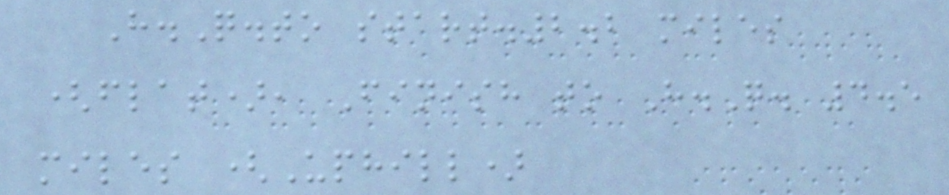H.Q.to start.2.2 miles
(flat), Finish to H.Q. 4.5
miles (Uphill)
